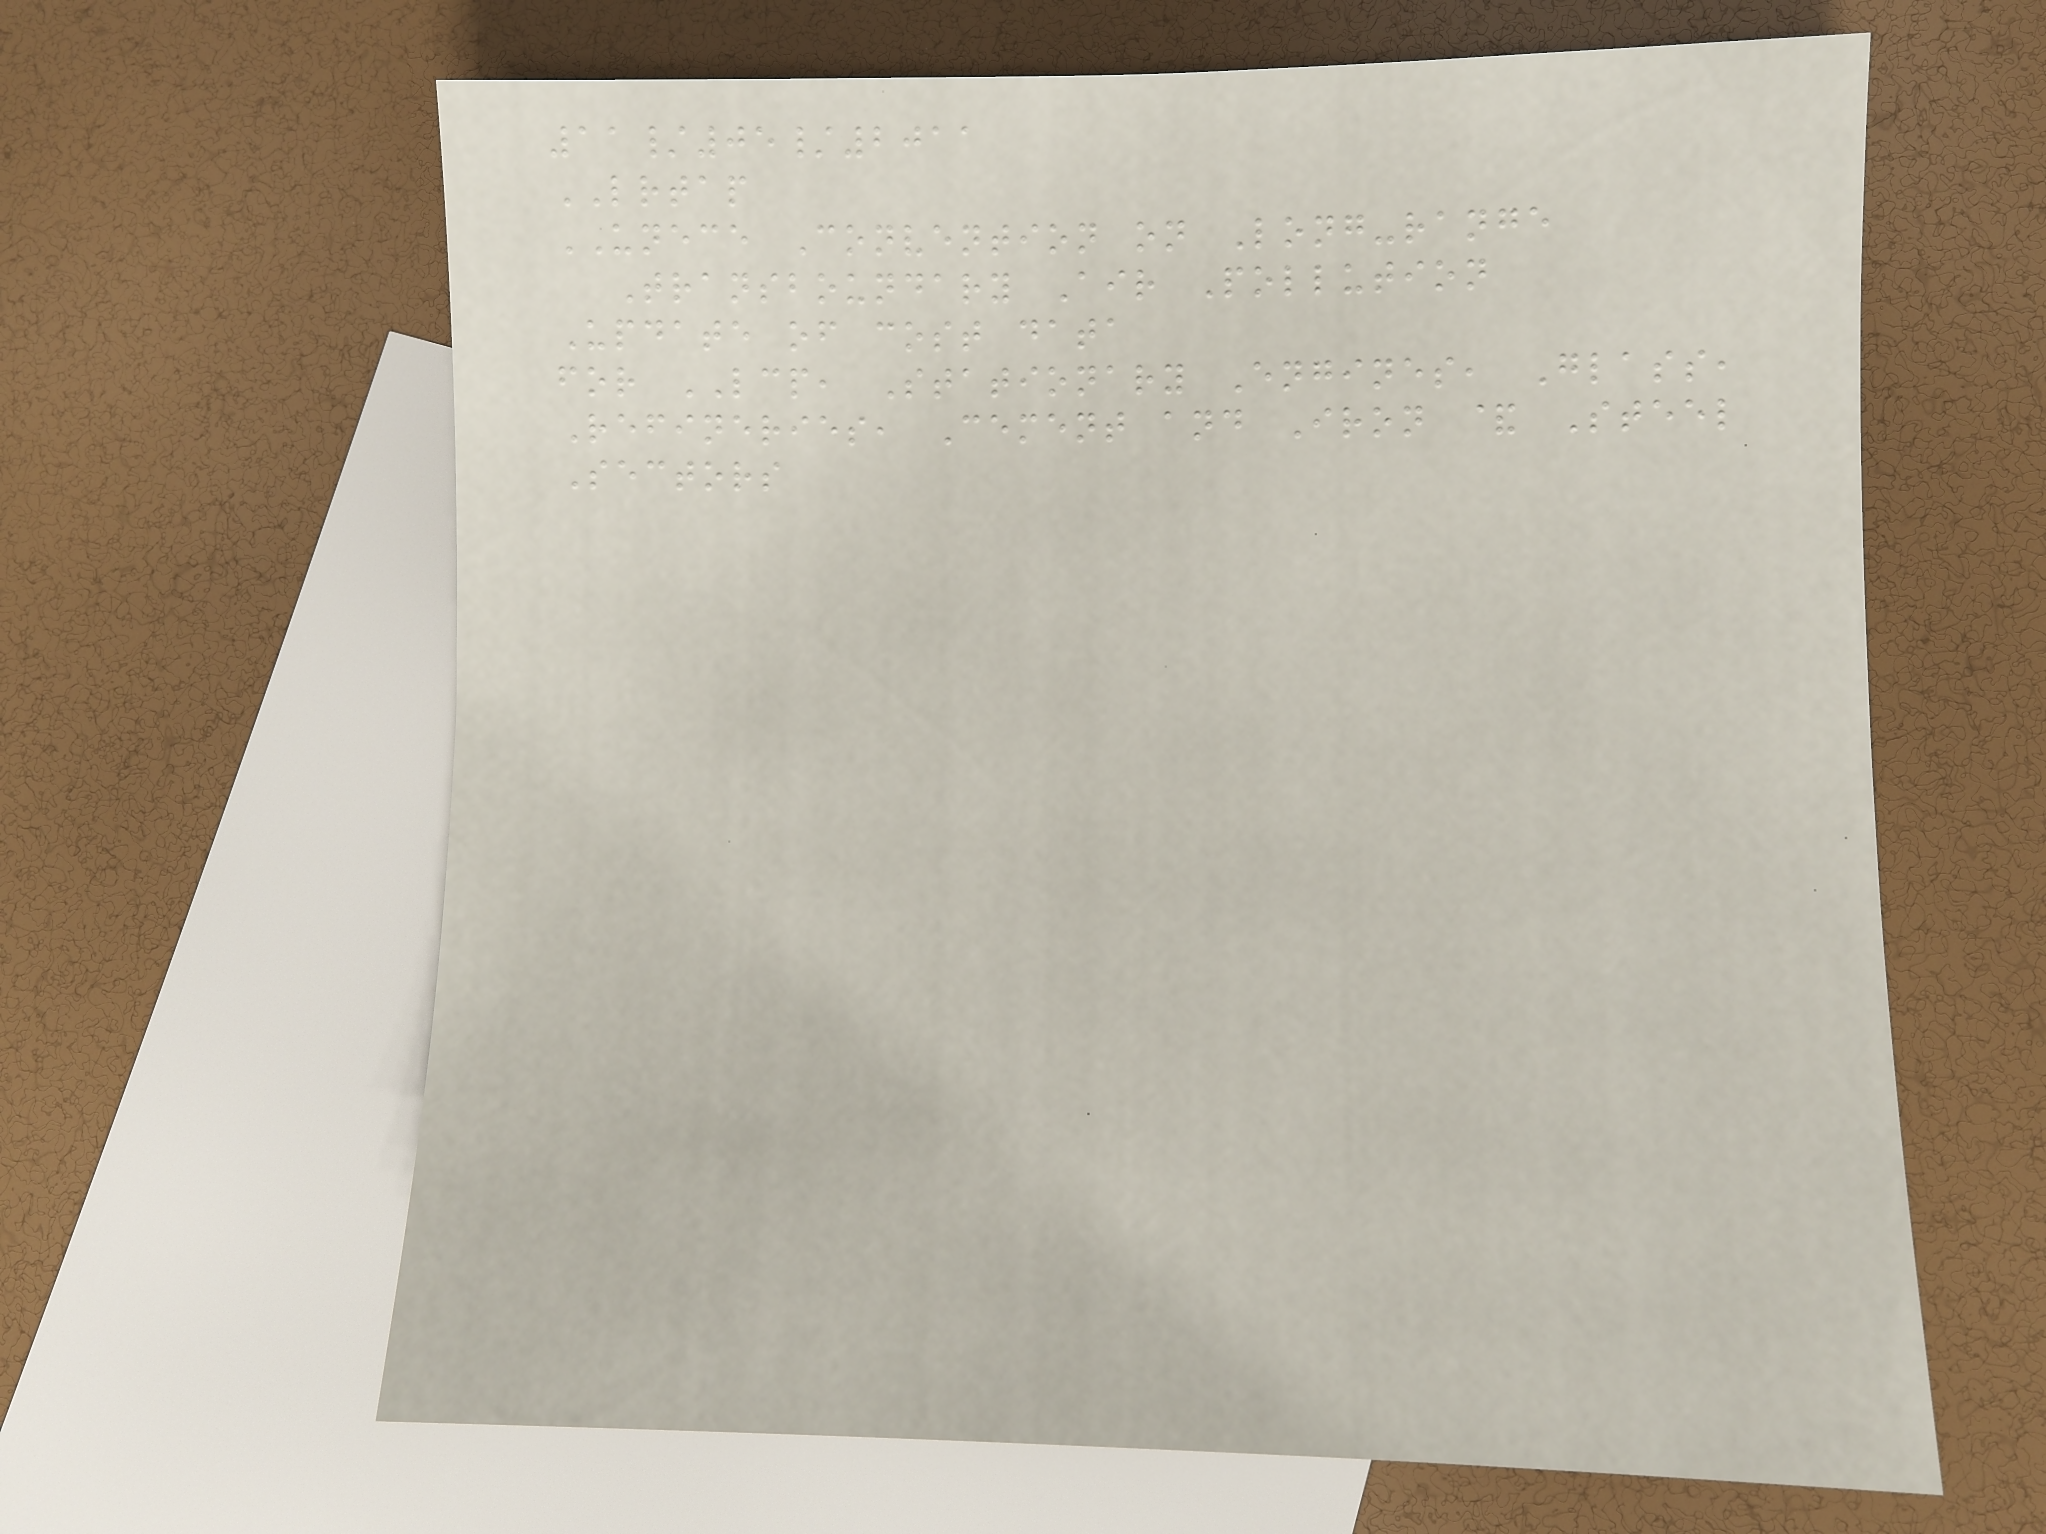11/05/2011
LRTAP
UNECE Convention on Long-range
Transboundary Air Pollution
Update of cost data
for LCP, Stationary Engines, Glass,
Refineries, Cement and Iron & Steel
Sectors
